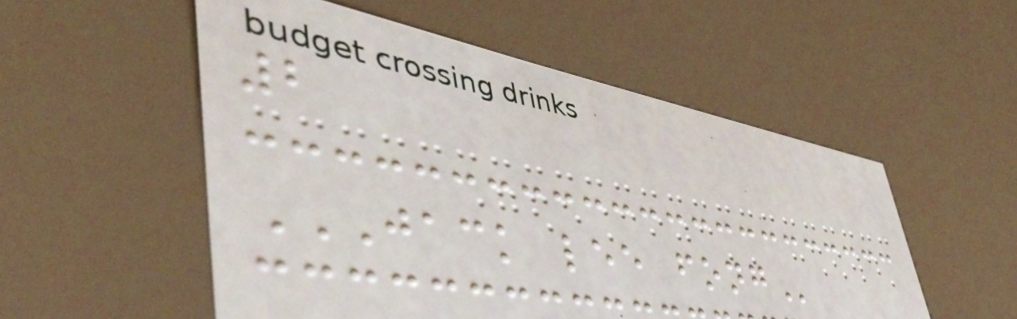2
JACK LEE FONG
